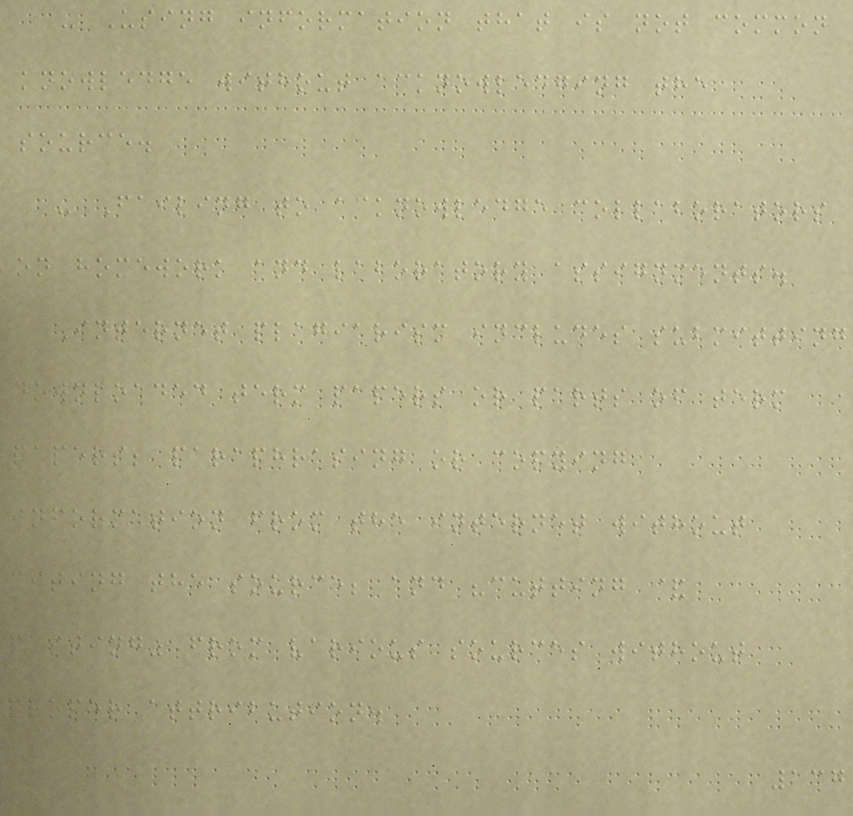- Using information that is not common
knowledge without acknowledging the
source.
- Failing to acknowledge collaborators
on homework and laboratory assignments.
Internet plagiarism includes submitting
downloaded term papers or parts of term
papers; paraphrasing or copying
information from the internet without
citing the source; and "cutting &
pasting" from various sources without
proper attribution.
137
